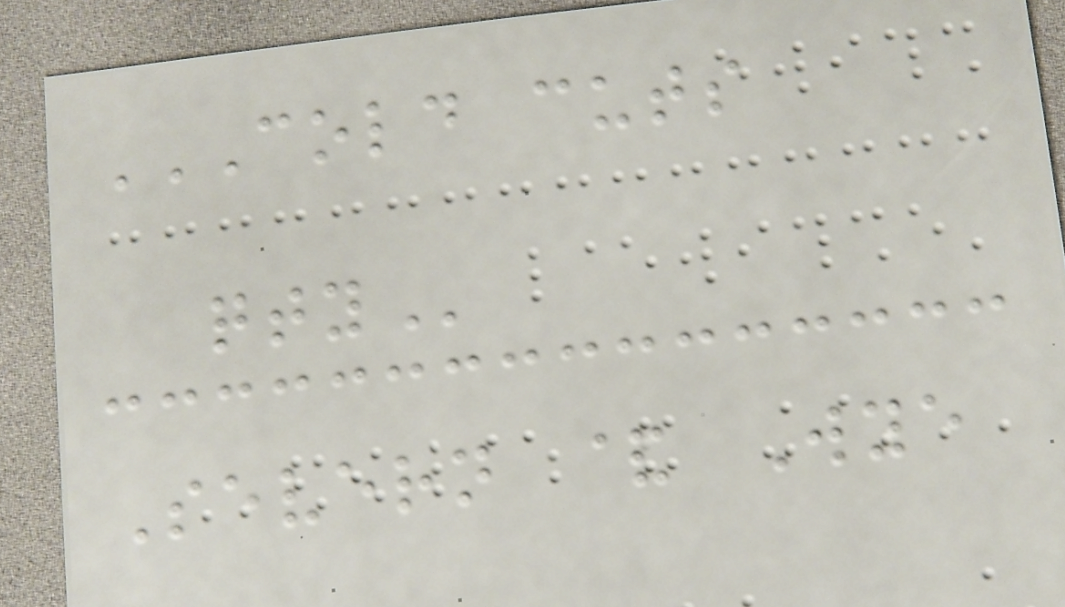COLD CUTS
QTY
Severn & Wye
